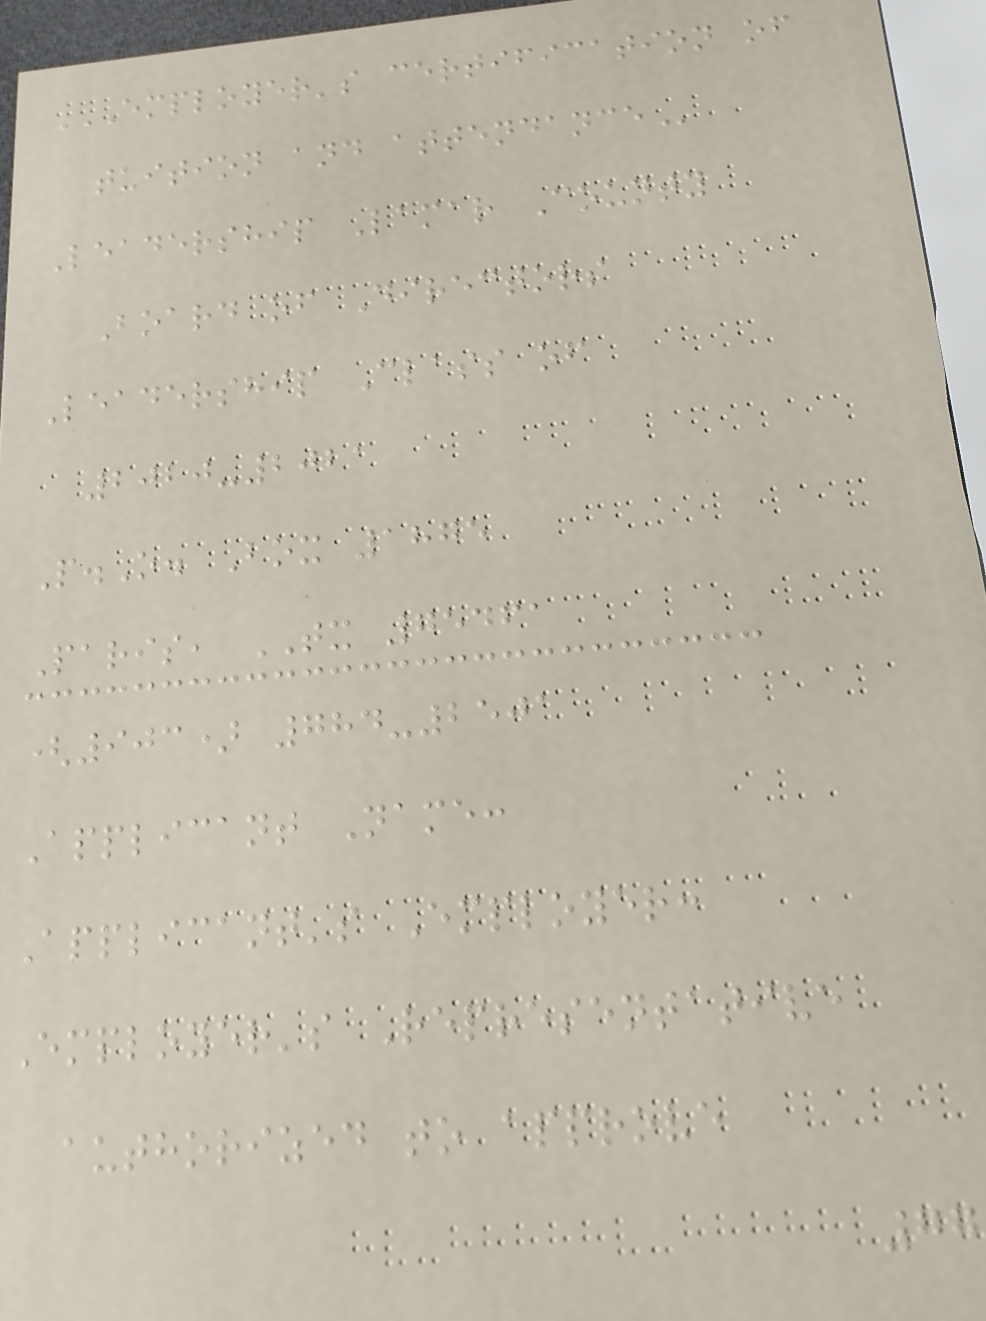EMPLOYER'S CERTIFICATION OF
TUITION AND ATTENDANCE
Leadership Lamar County
Board of Directors
Leadership Class of
2020-2021
P.O. Box 1875
Paris, TX 75461
(903) 784-2501
Applicant Name:
Applicant's Employer:
Employer's Representative
authorized to approve
77
